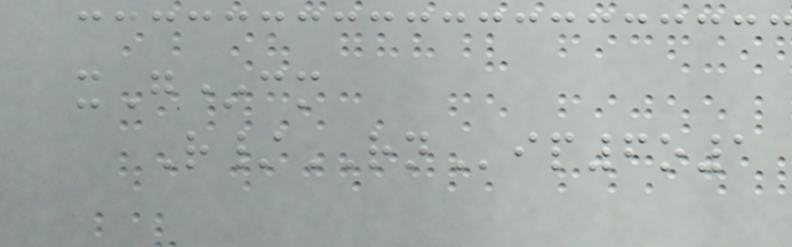xG*cm
R/RNip6o1
